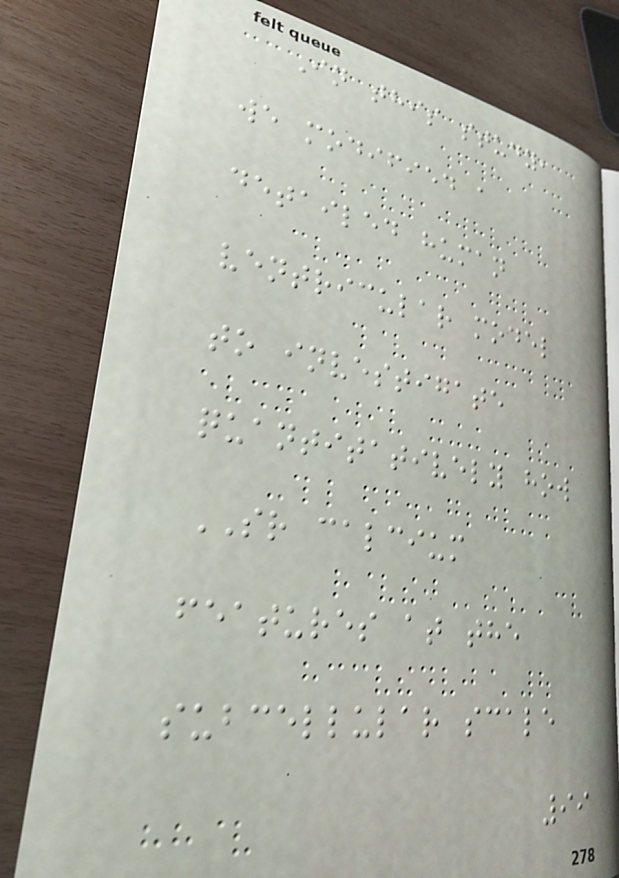In this study,
we modified a
detailed human
ventricular model
to investigate
quantitatively how
SR calcium
features at the
subcellular scale
99
